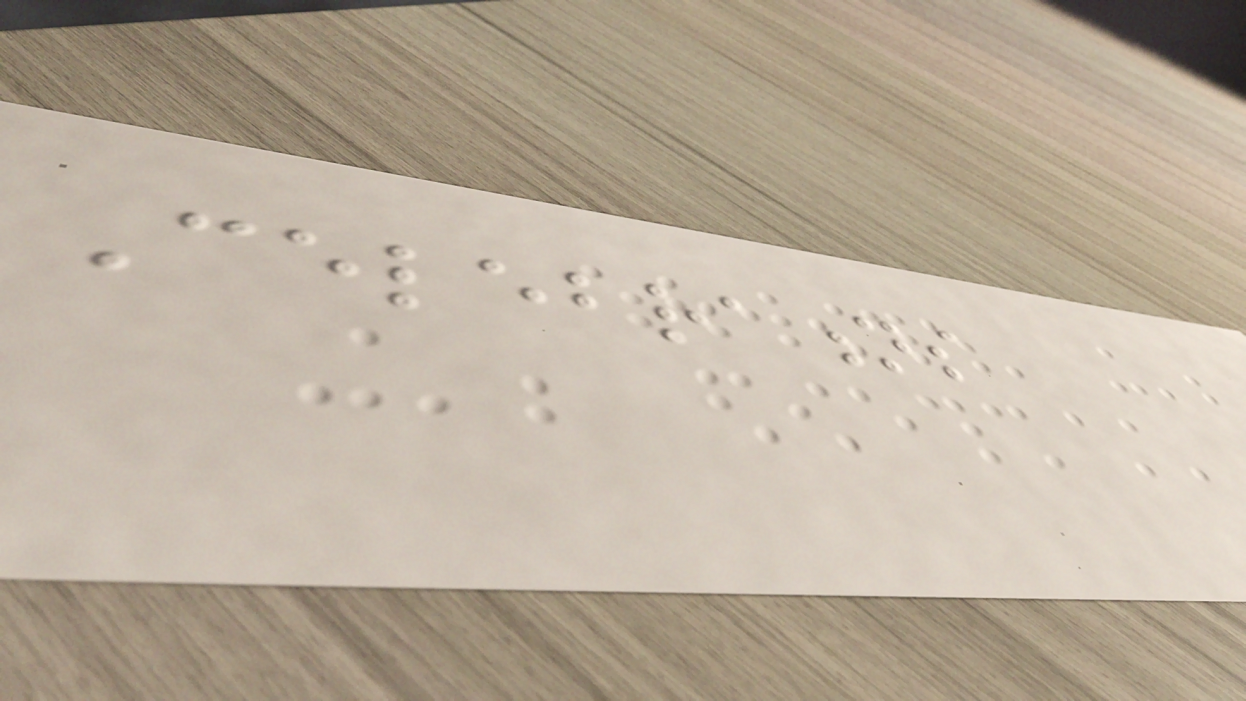Celebrations
